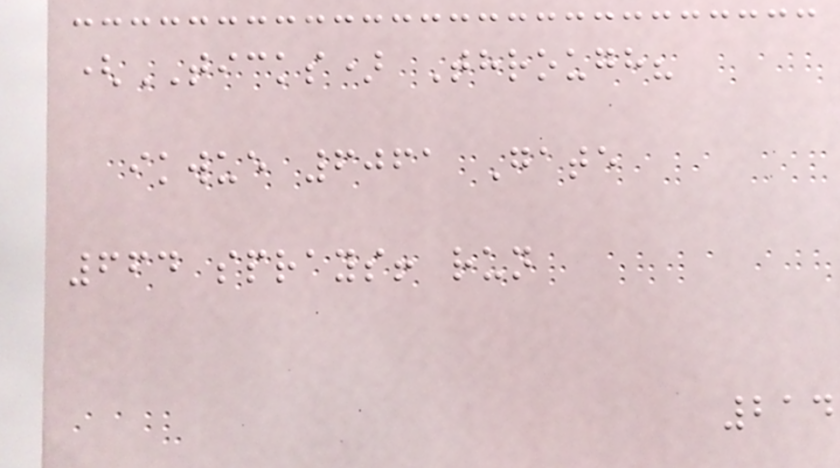(TICKS) Through?
ikwue 6061 Gate
664 sprays! run
214
